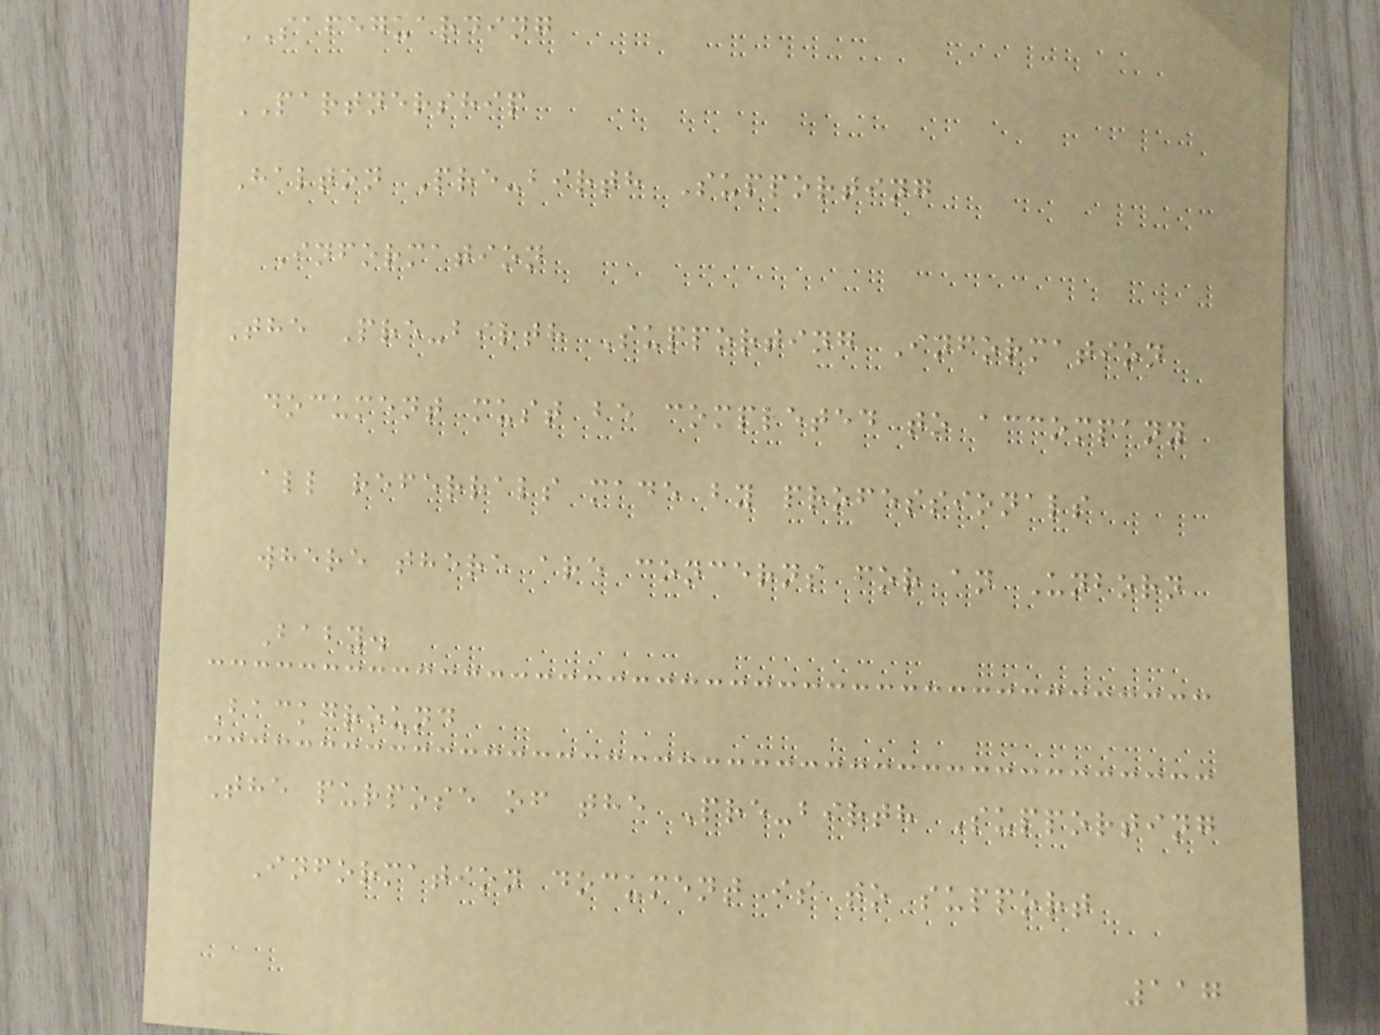SAFEGUARDING
PARTNERSHIP
Halton Pre-birth Supporting
Information
The Pre-birth Supporting Information
document must be completed to accompany
all referrals made by professionals
where there are concerns for an Unborn
Baby.
Background
The purpose of the Pre-birth Supporting
Information document is to support
117
